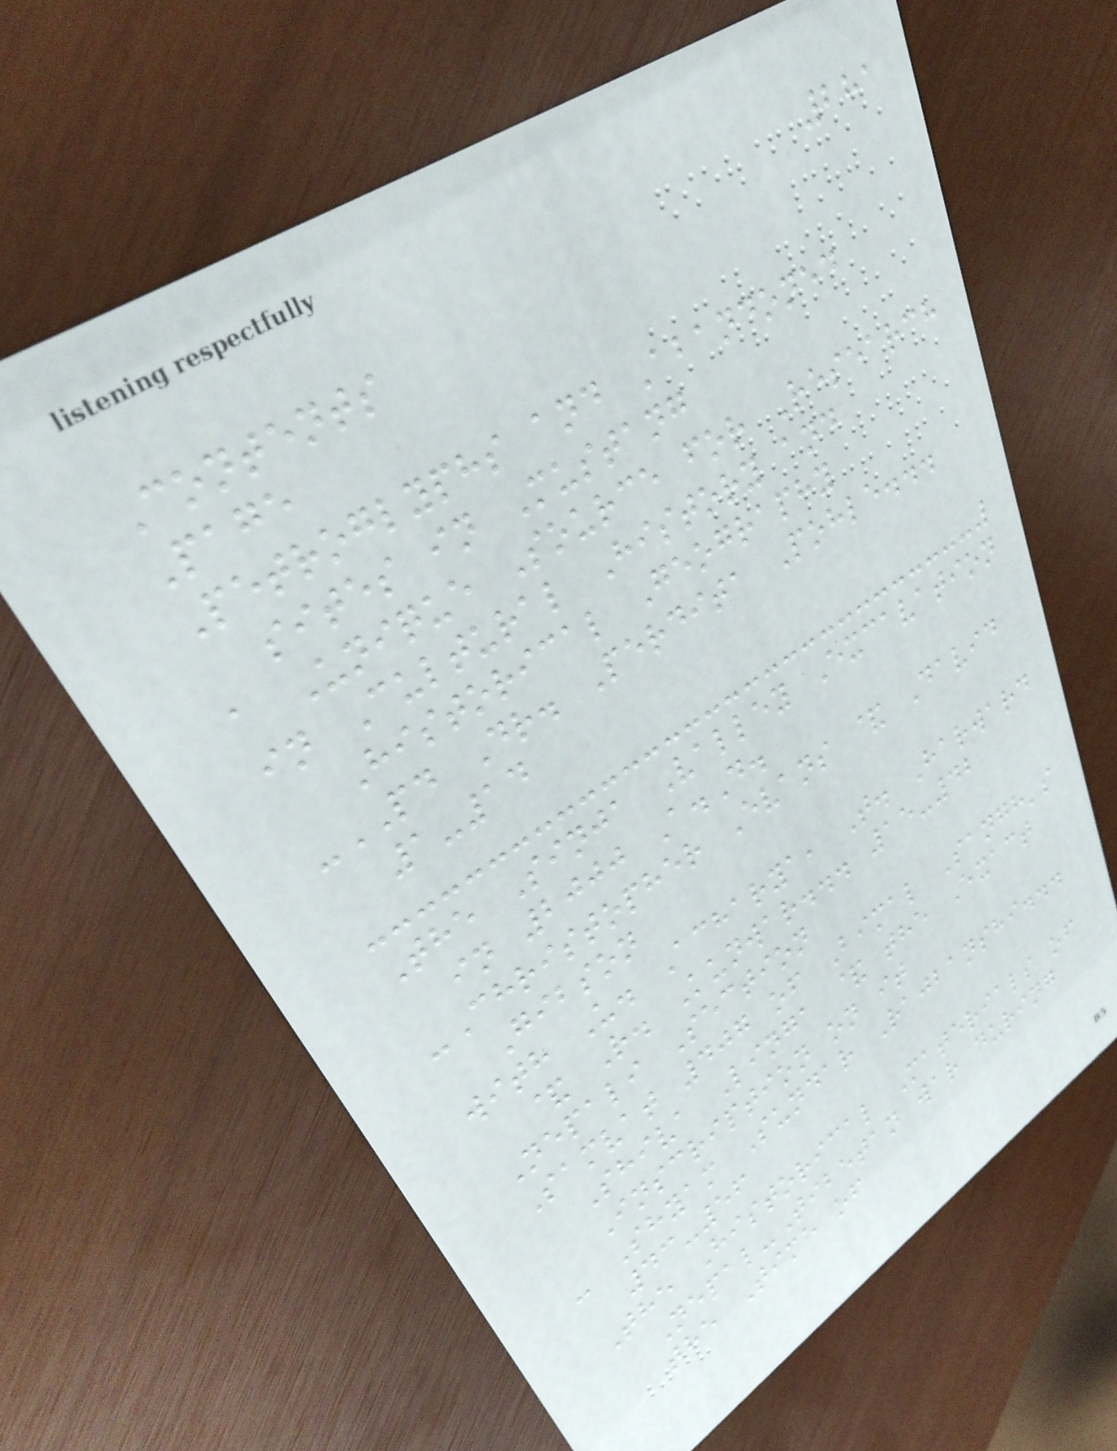281
Contents
Page
Petroglyphs and Abandoned
sites in Mustang
a Unique Source for Research
in Cultural History and
Historical Geography
-PD Dr. Perdita Pohle...
1-14
The Sinja Valley Excavation
in 2000 A.D.
-Christopher Evans & David
Gibson
with U. Acharya, T. Harward
& R. Kunwar... 15-42
Nepali Section
Samvat 407 of Bimal Sangh's
Shiva Linga & the Exact
Inscription on it
- Shyam Sundar Rajbanshi...
43-56
The Historical Materials of
Nepal-Tibetan war during
the Time of
